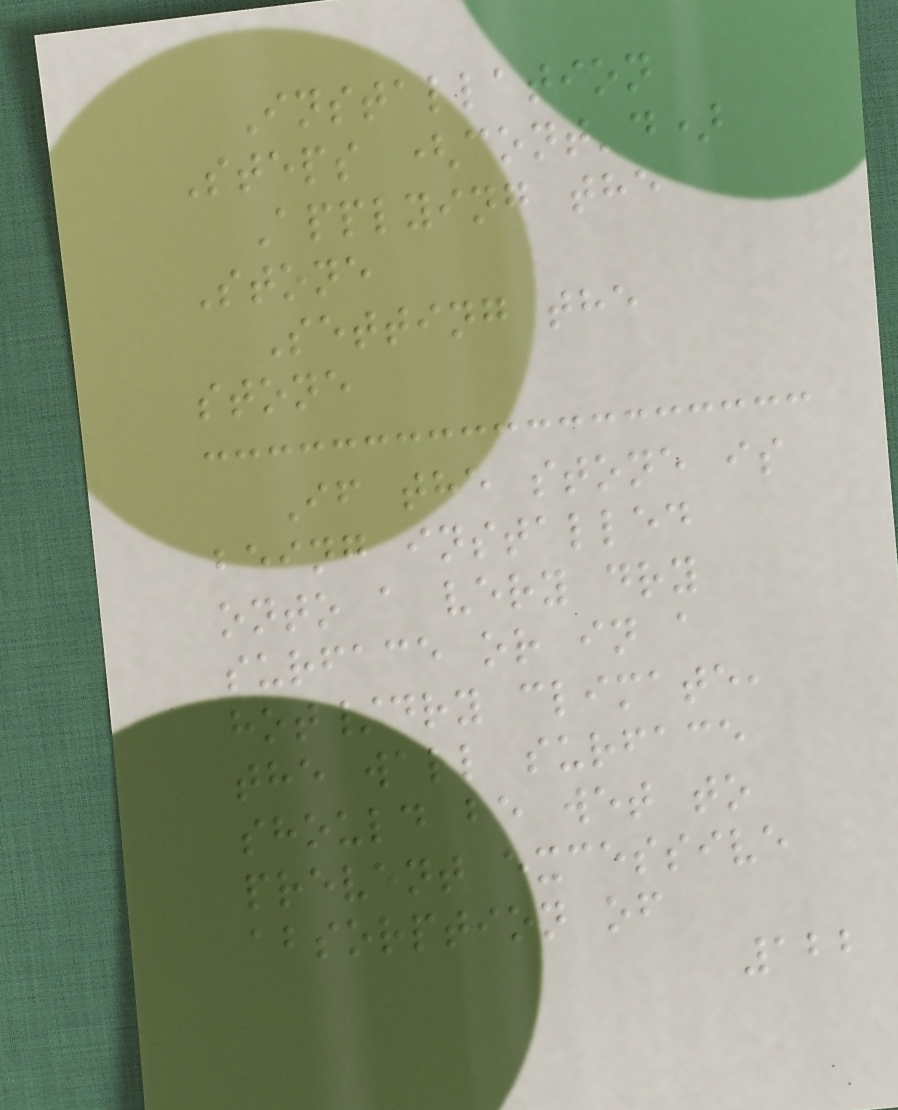Installation
Steps (cont'd)
Applying the
Stone
Setting the
stone
If the stone is
being installed
onto a very dry
surface or in a
hot/dry climate,
the wall surface
should be wet to
prevent excessive
absorption of
122
